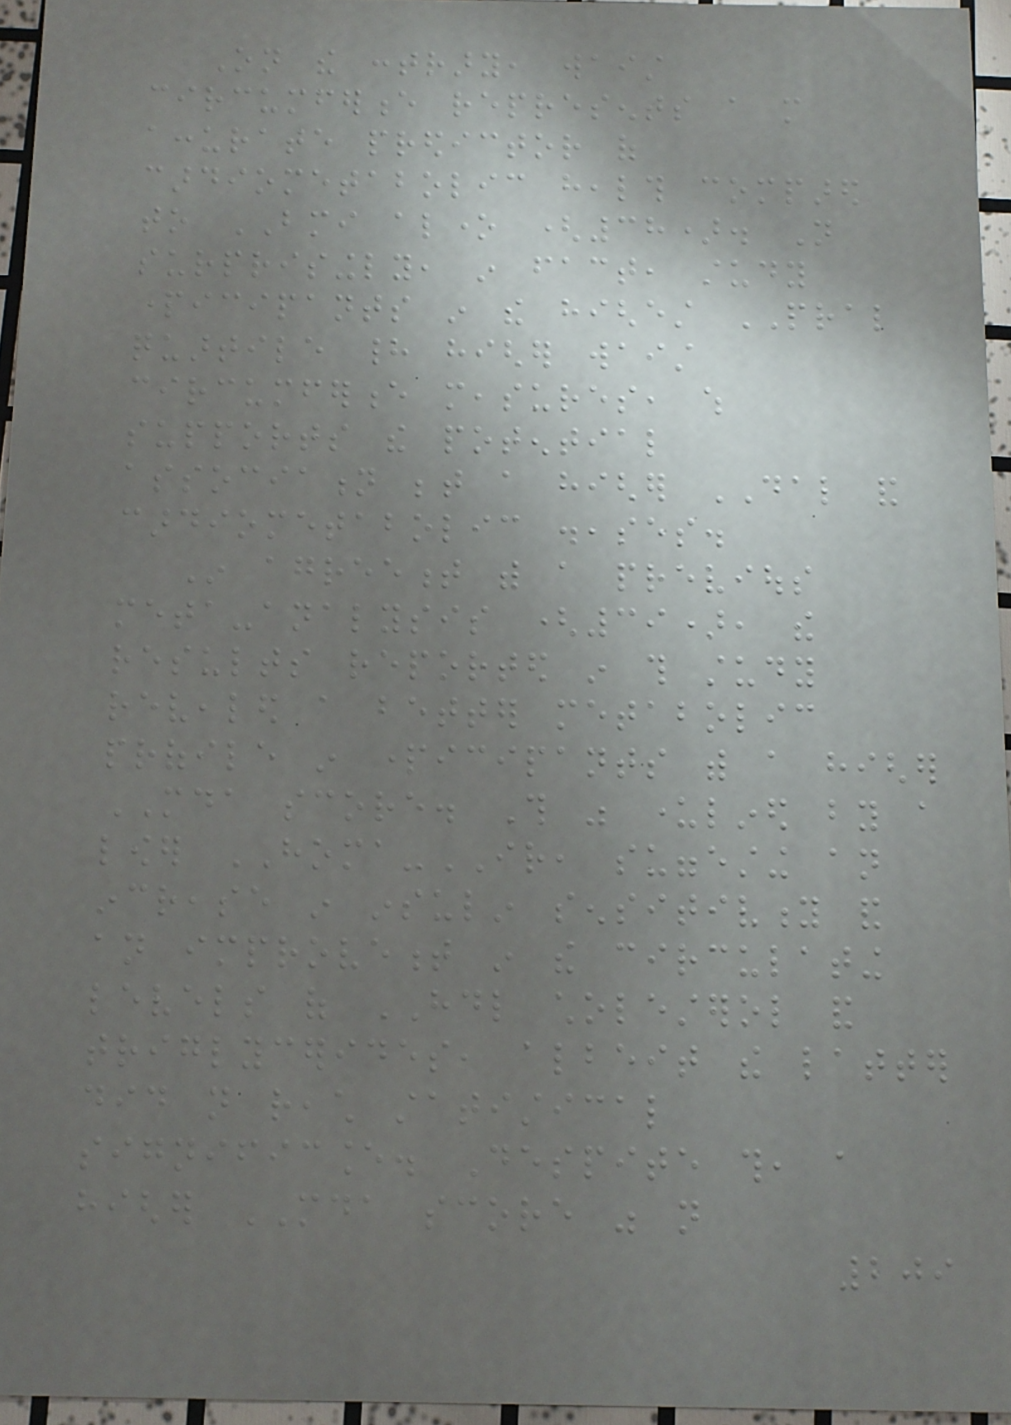On the contrary, waist
circumference represents a more
accurate predictor of
cardiometabolic health compared
to BMI alone (38). Not
surprisingly, in fact, study
participants in the highest PRAL
quartile had higher waist
circumference measures, which
supports the potential
association between a higher DAL and
cardiometabolic diseases.
In agreement with a previous
meta-analysis (39), the
results reported in this study
revealed a better metabolic
profile in participants with a higher
MDA score. This was underlined by a
lower HOMA-IR, suggesting an
increase in insulin sensitivity and
an improvement in the circulating
levels of HDL cholesterol and
triglycerides, albeit the latter
did not reach statistical
significance. Despite this, a
higher MDA score was not
209
